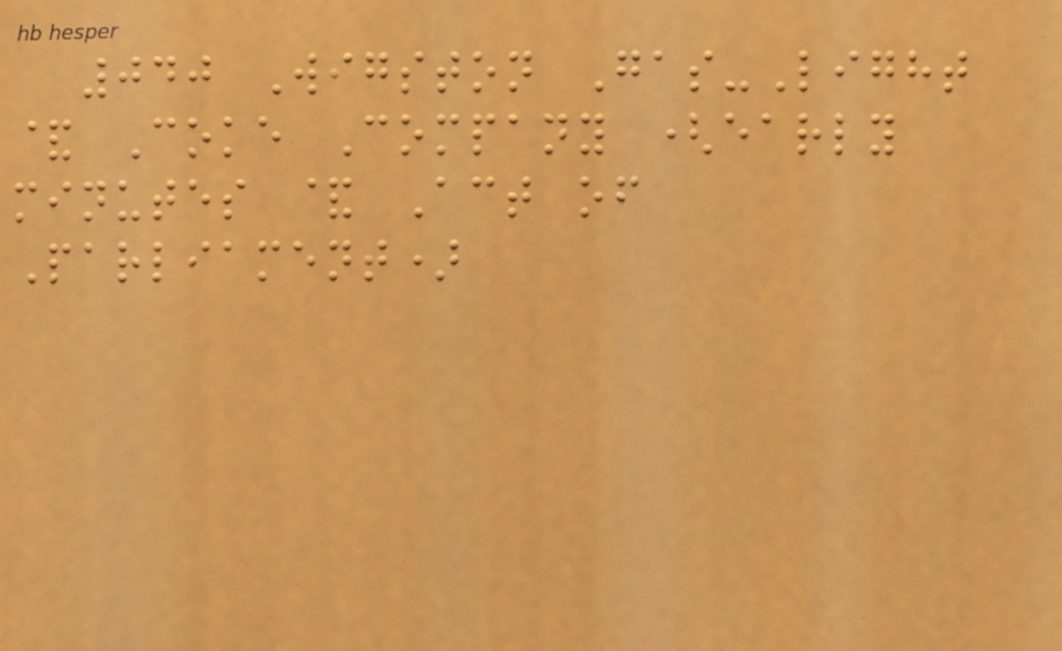040 Wigston Gas-Light
& Coke Company (early
minutes & Act of
Parliament)
